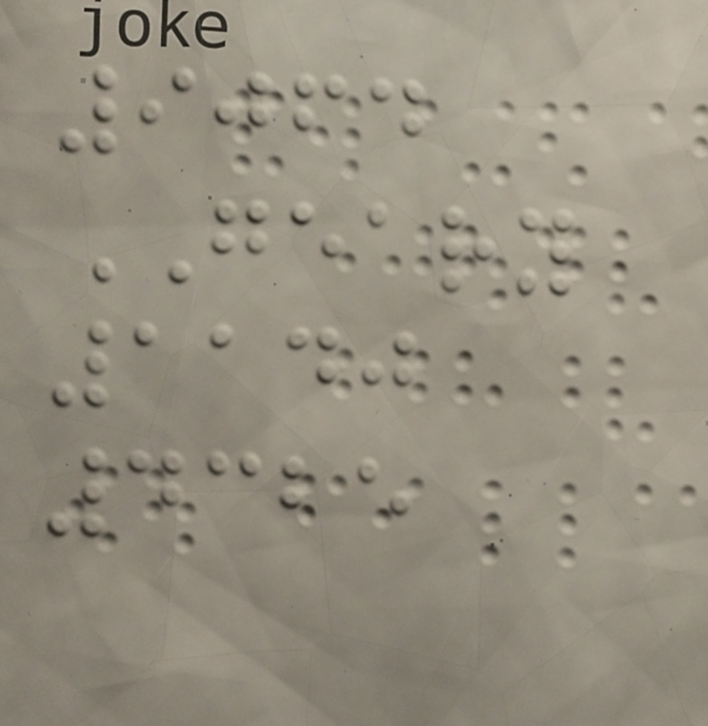9064
GEARY
1140
4325
